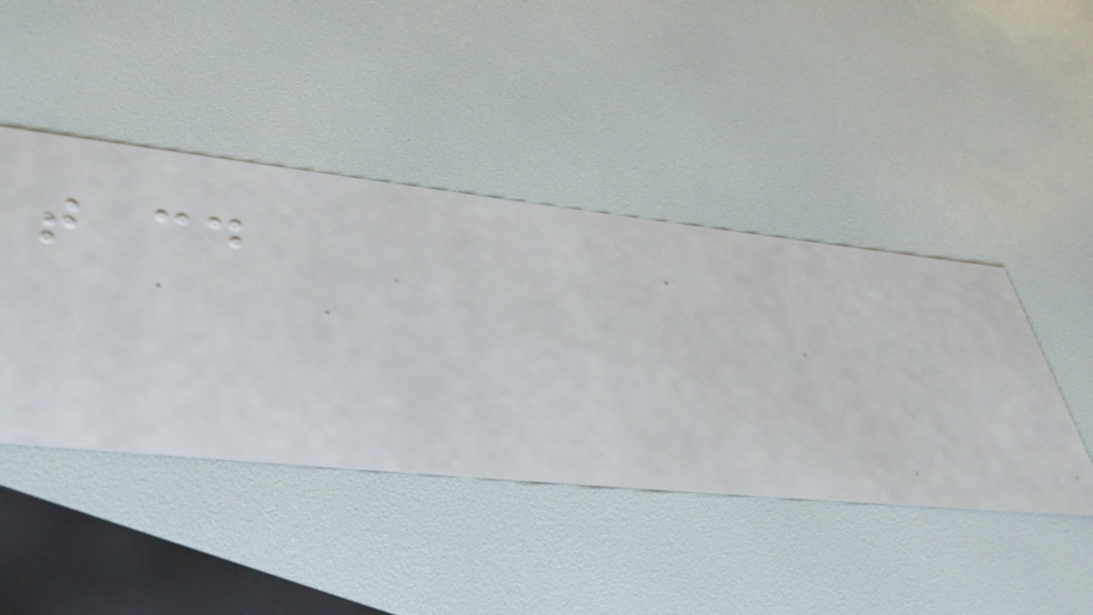that could
